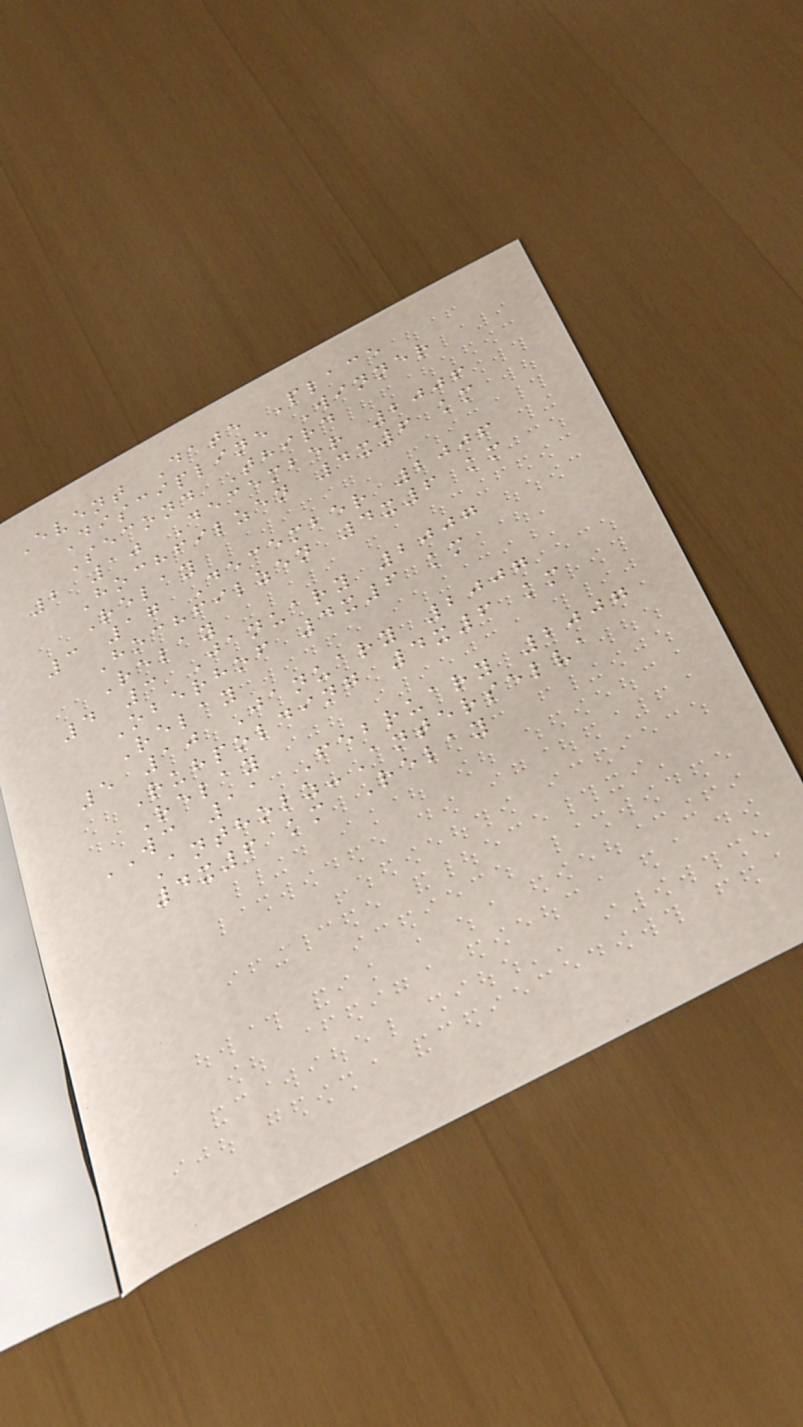Event Date Place
Discipline Winner
Second Third
2 10 December 2006
Hochfilzen 4x6 km
Relay
3 17 December 2006
Hochfilzen 4x6 km
Relay
4 3 January 2007
Oberhof 4x6 km
Relay
5 10 January 2007
Ruhpolding 4x6 km
Relay
WC 11 February 2007
Antholz-Anterselva
4x6 km Relay
